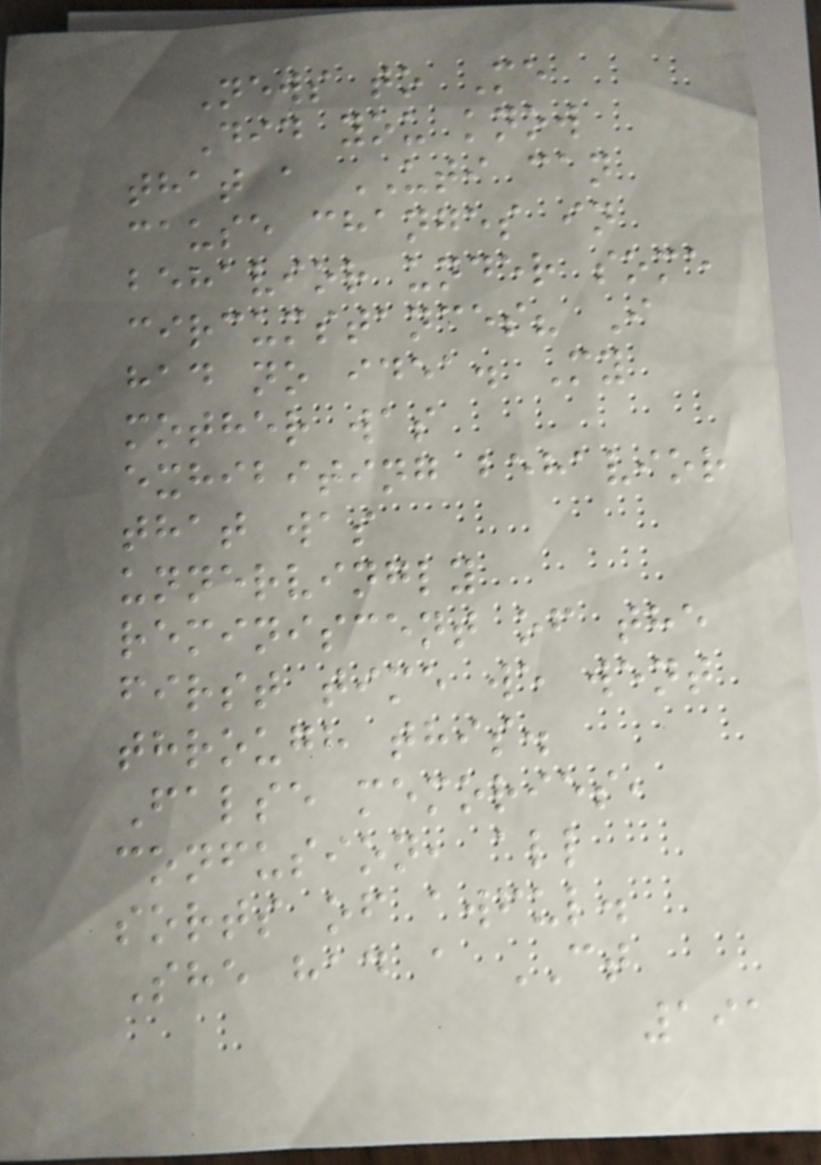News to Me
Did you know
that a UTI can
cause changes in
behavior under some
circumstances? I
had no idea. My
mother was
exhibiting behavior
that was
unnervingly
reminiscent of the
first time we went
through this.
False memories,
confusion, all
sorts of awful.
She had a CT
191
